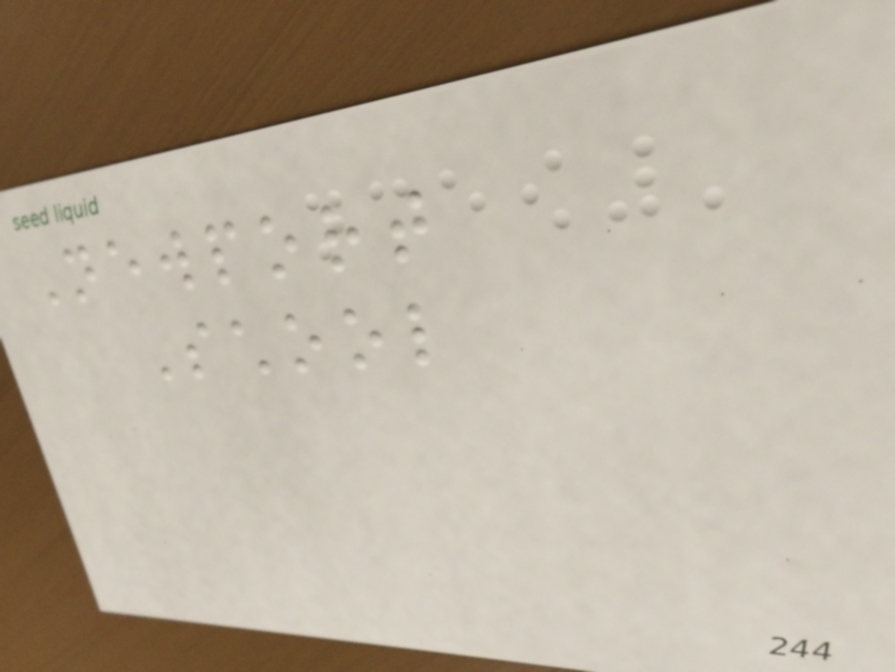Newport
School
